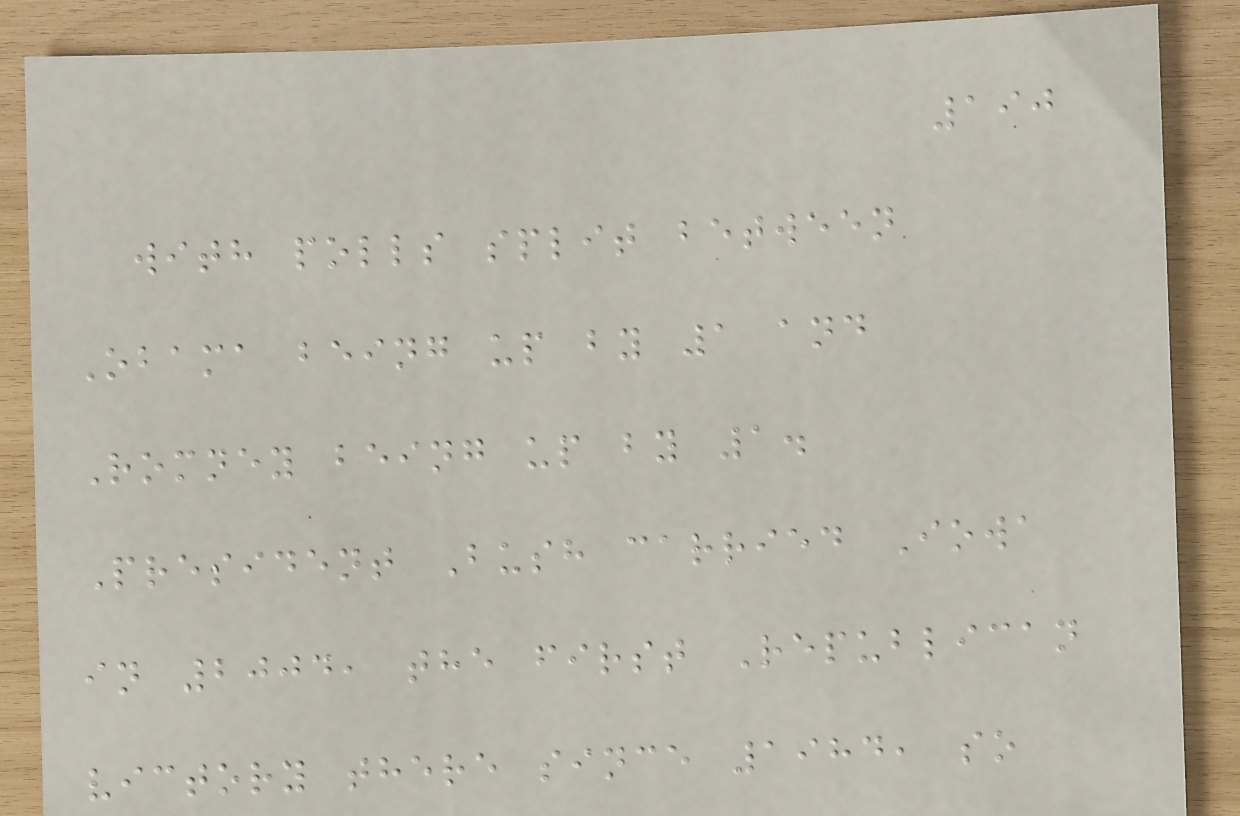190
with polls split between
Obama being up by 1 and
Romney being up by 1.
President Bush carried Iowa
in 2004, the first Republican
victory there since 1984, so
